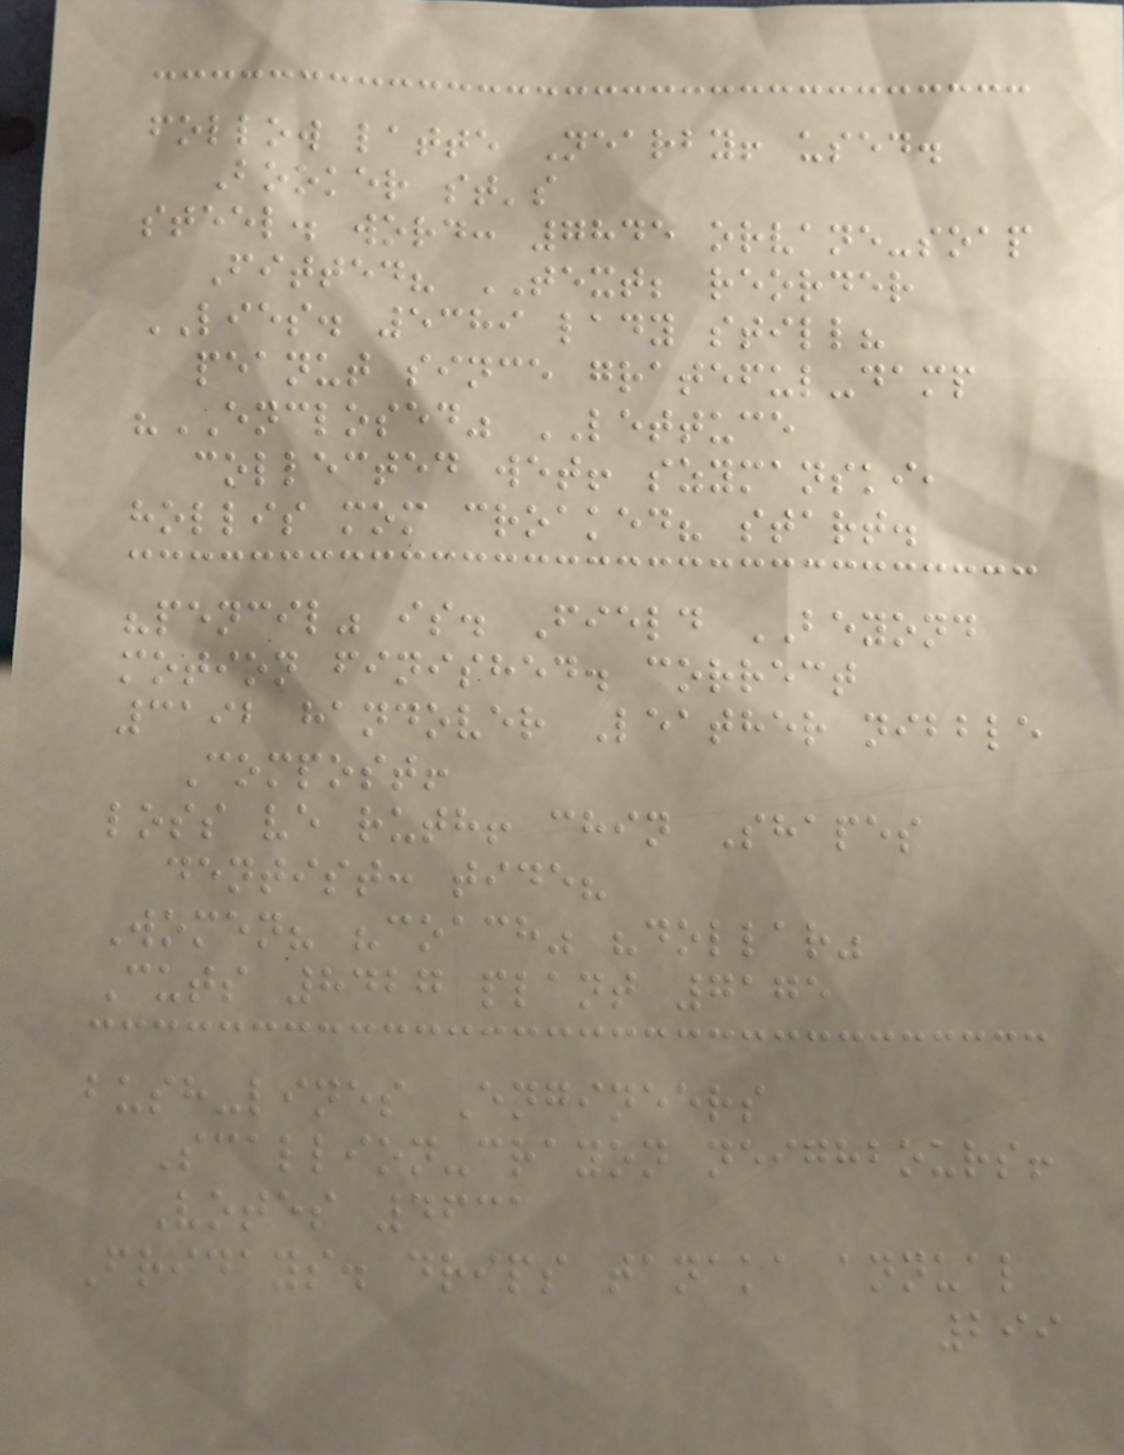follow latte Nearby! used.
Booker st's
steel. word: 7845 orvane-soap
Fitted? TEXT; reorder
LIES. 5389 lady still?
peanut since grateful-damp
"ENCLOSED" LETTUCE
collected wet! szymanski,
hollis mom croaked? start.
"pencil" is. Field BEYOND
motion finished. correct
3192 handover Leather nibble
Compost!
loss ve ruth! chin Shapes
dentist: tide?
Women? "coach" "dollar"
Cuts 8427 plant 7175
bush-lines Engineers
Scallion-crayon neighbours!
Votes 4631
Fridays. drips tanaka annual
299
